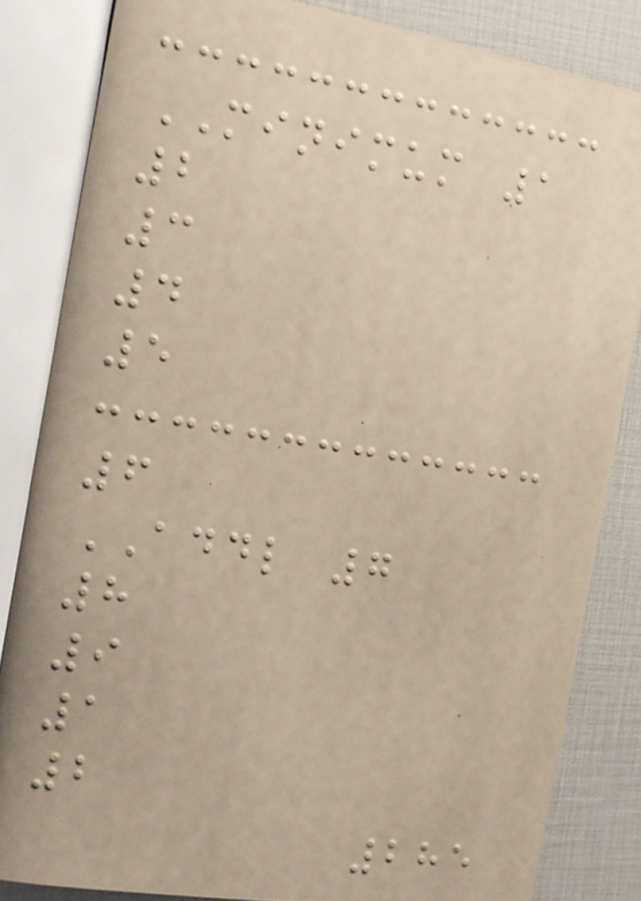MINIMUM 1
2
3
4
5
6
ADDL 7
8
9
1
2
285
